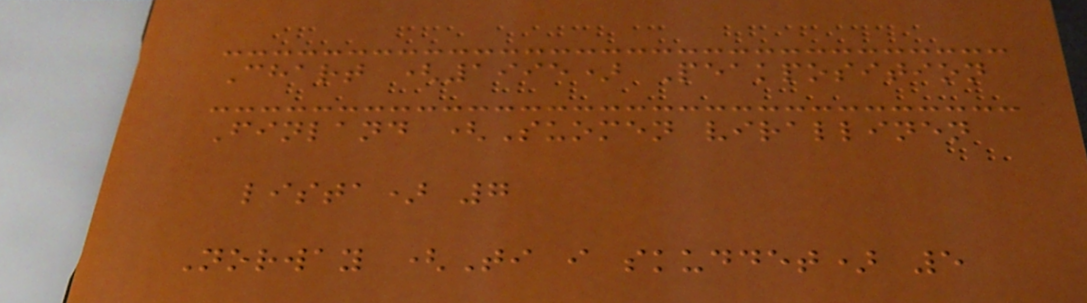Chart (1995) Peakposition
Finland (Suomen virallinen
lista) 7
Norway (Ti i skuddet) 5
